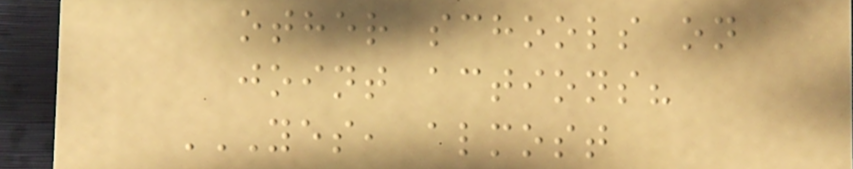other schools on
joint actions?
YES, ALMOST
